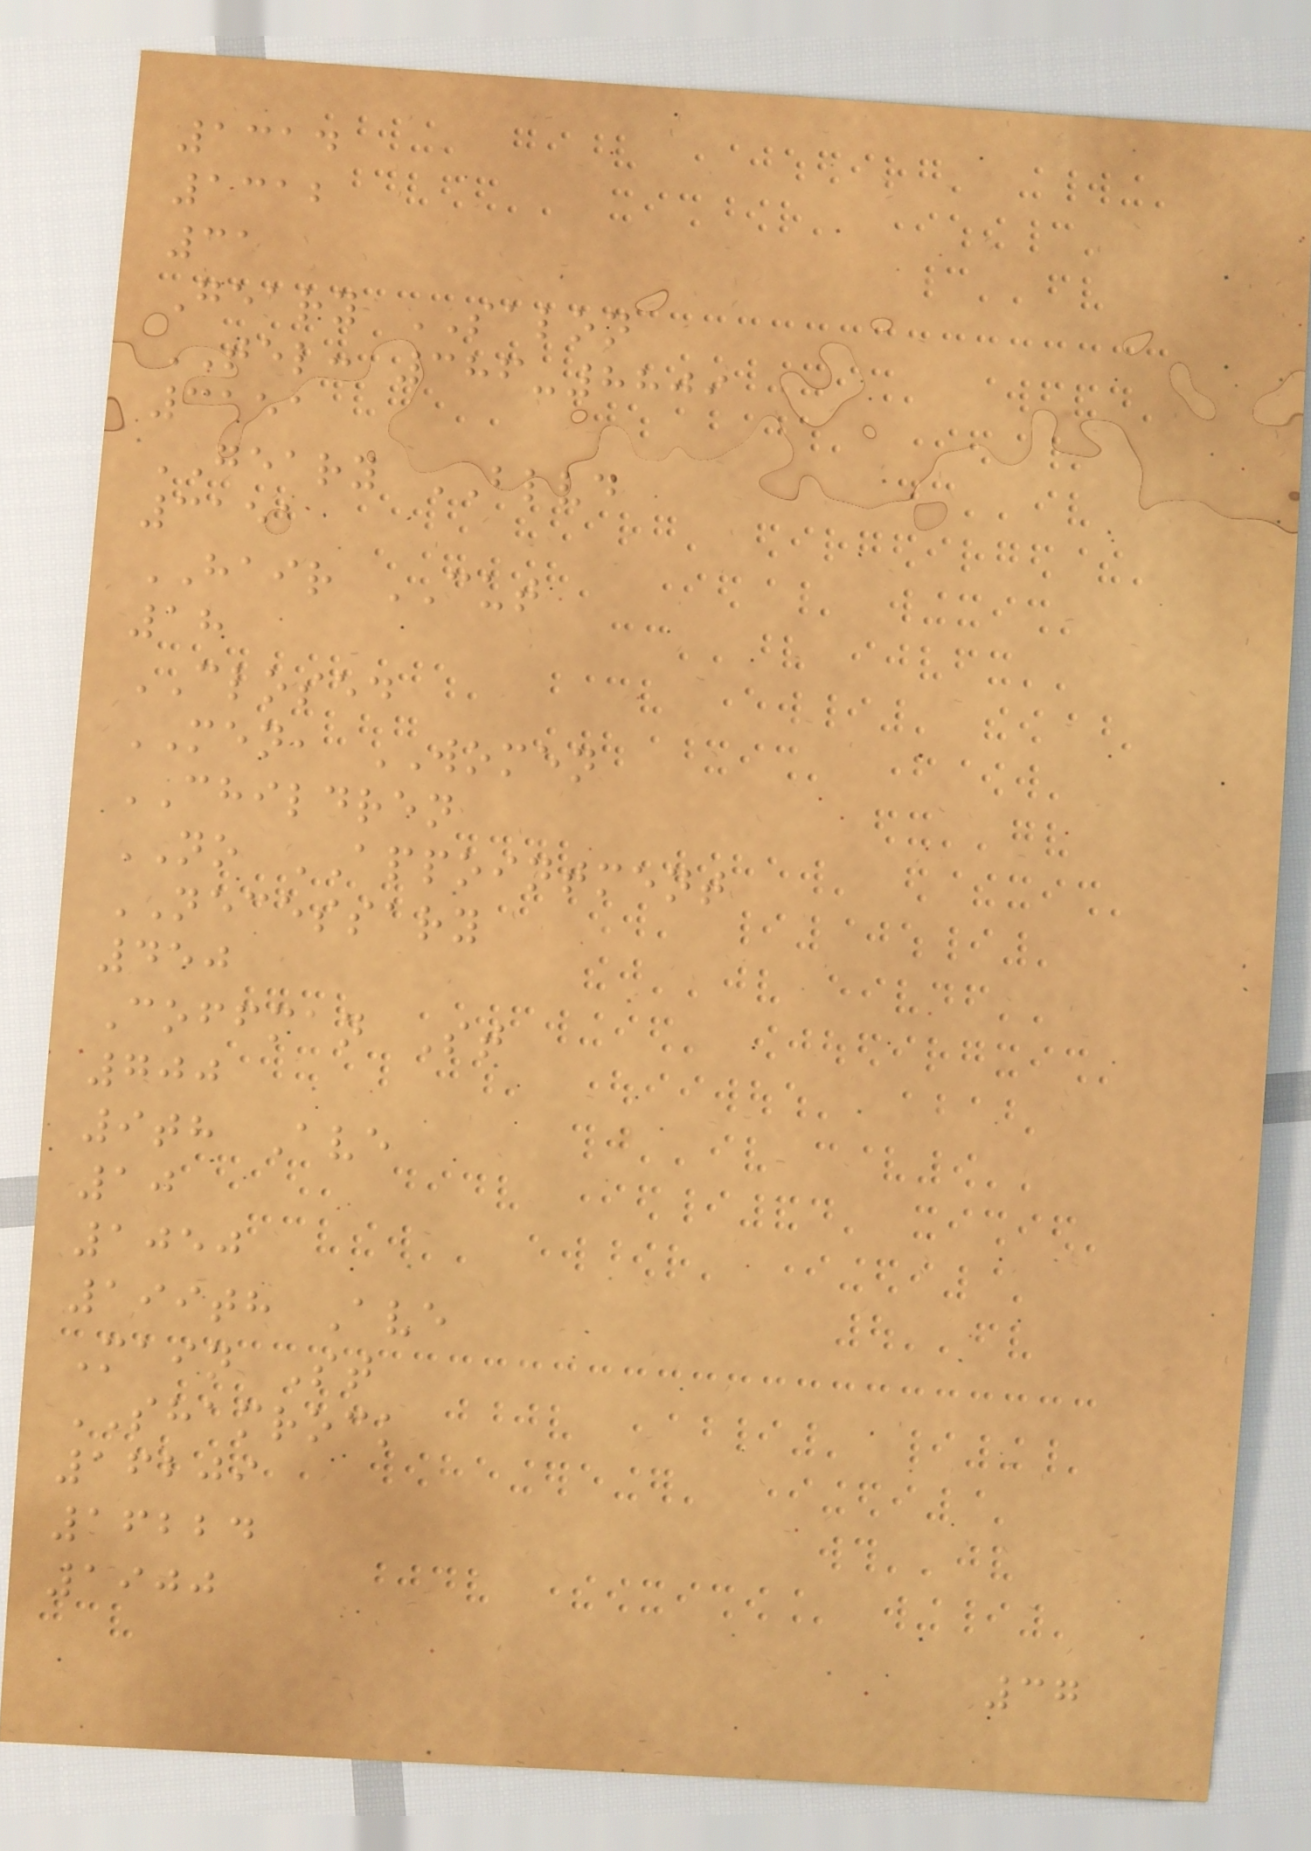1314
1312
31
Geary SALON
TEL: 386-8809
3151
GEARY BLVD
3151
HAIR CUT
18
CLOSED
MEN, WOMEN
CHILDREN
NO APPOINTMENT
NECESSARY
450
Coffman St
700
9th Ave
10
1050
199th Ave
Main St
SHAMROCK
16209
16224
1900
37
